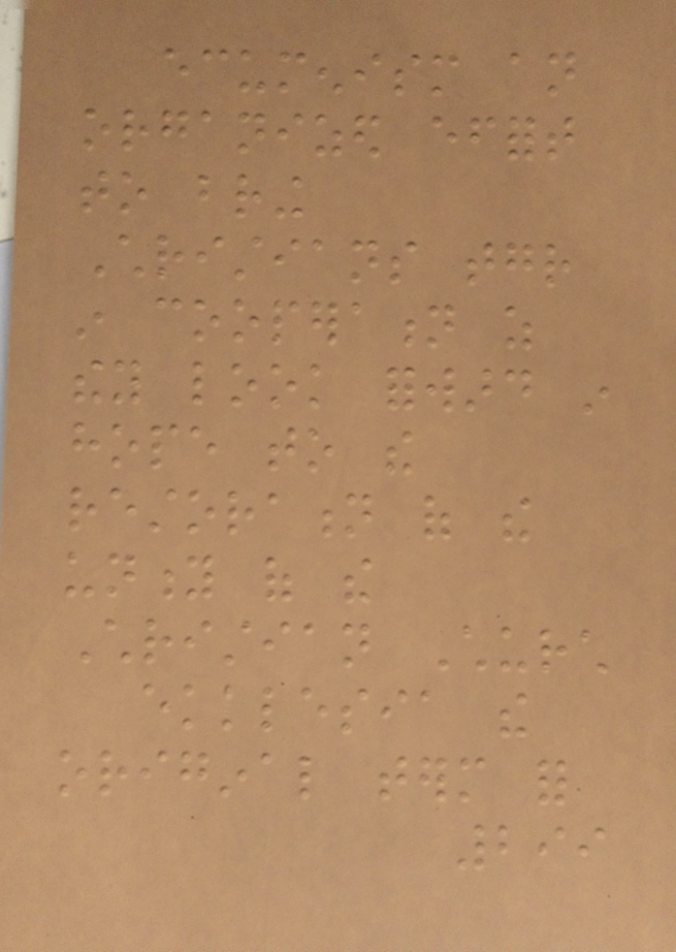ecumenism an
organized effort
to bring
Christians together
in cooperation as
they look forward in
hope to the
restoration of the
unity of the
Christian Church
ekklesia the
original term for
299
